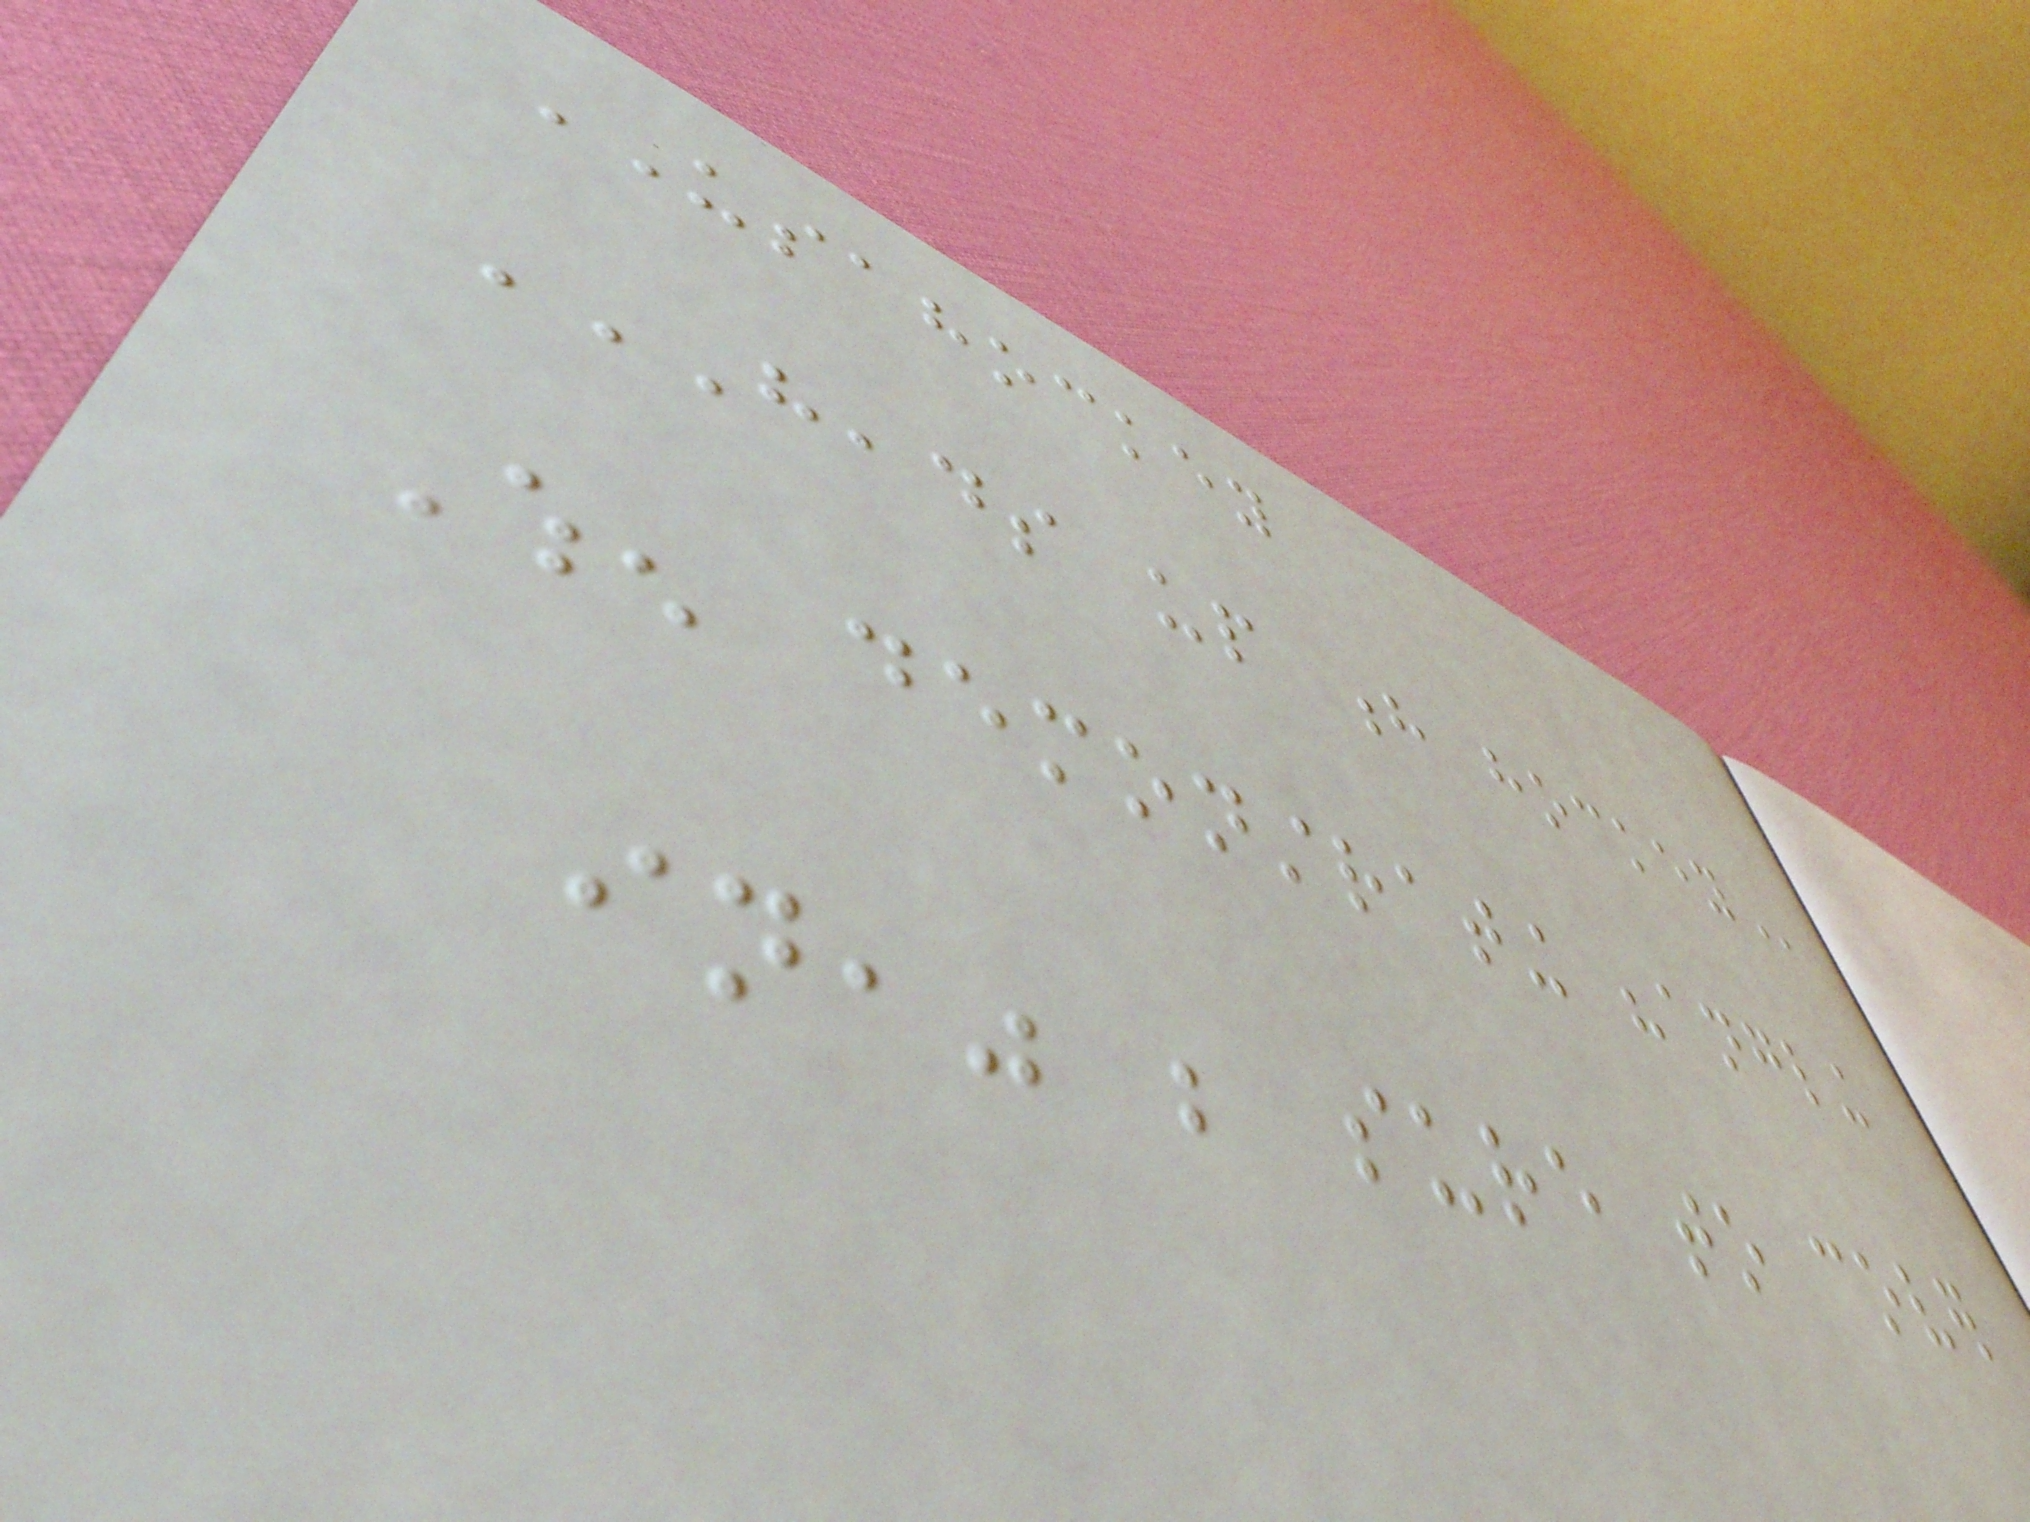USAHOCKEY
HEADS UP H HOCKEY
When demonstrating "angling
in," be sure to cover
